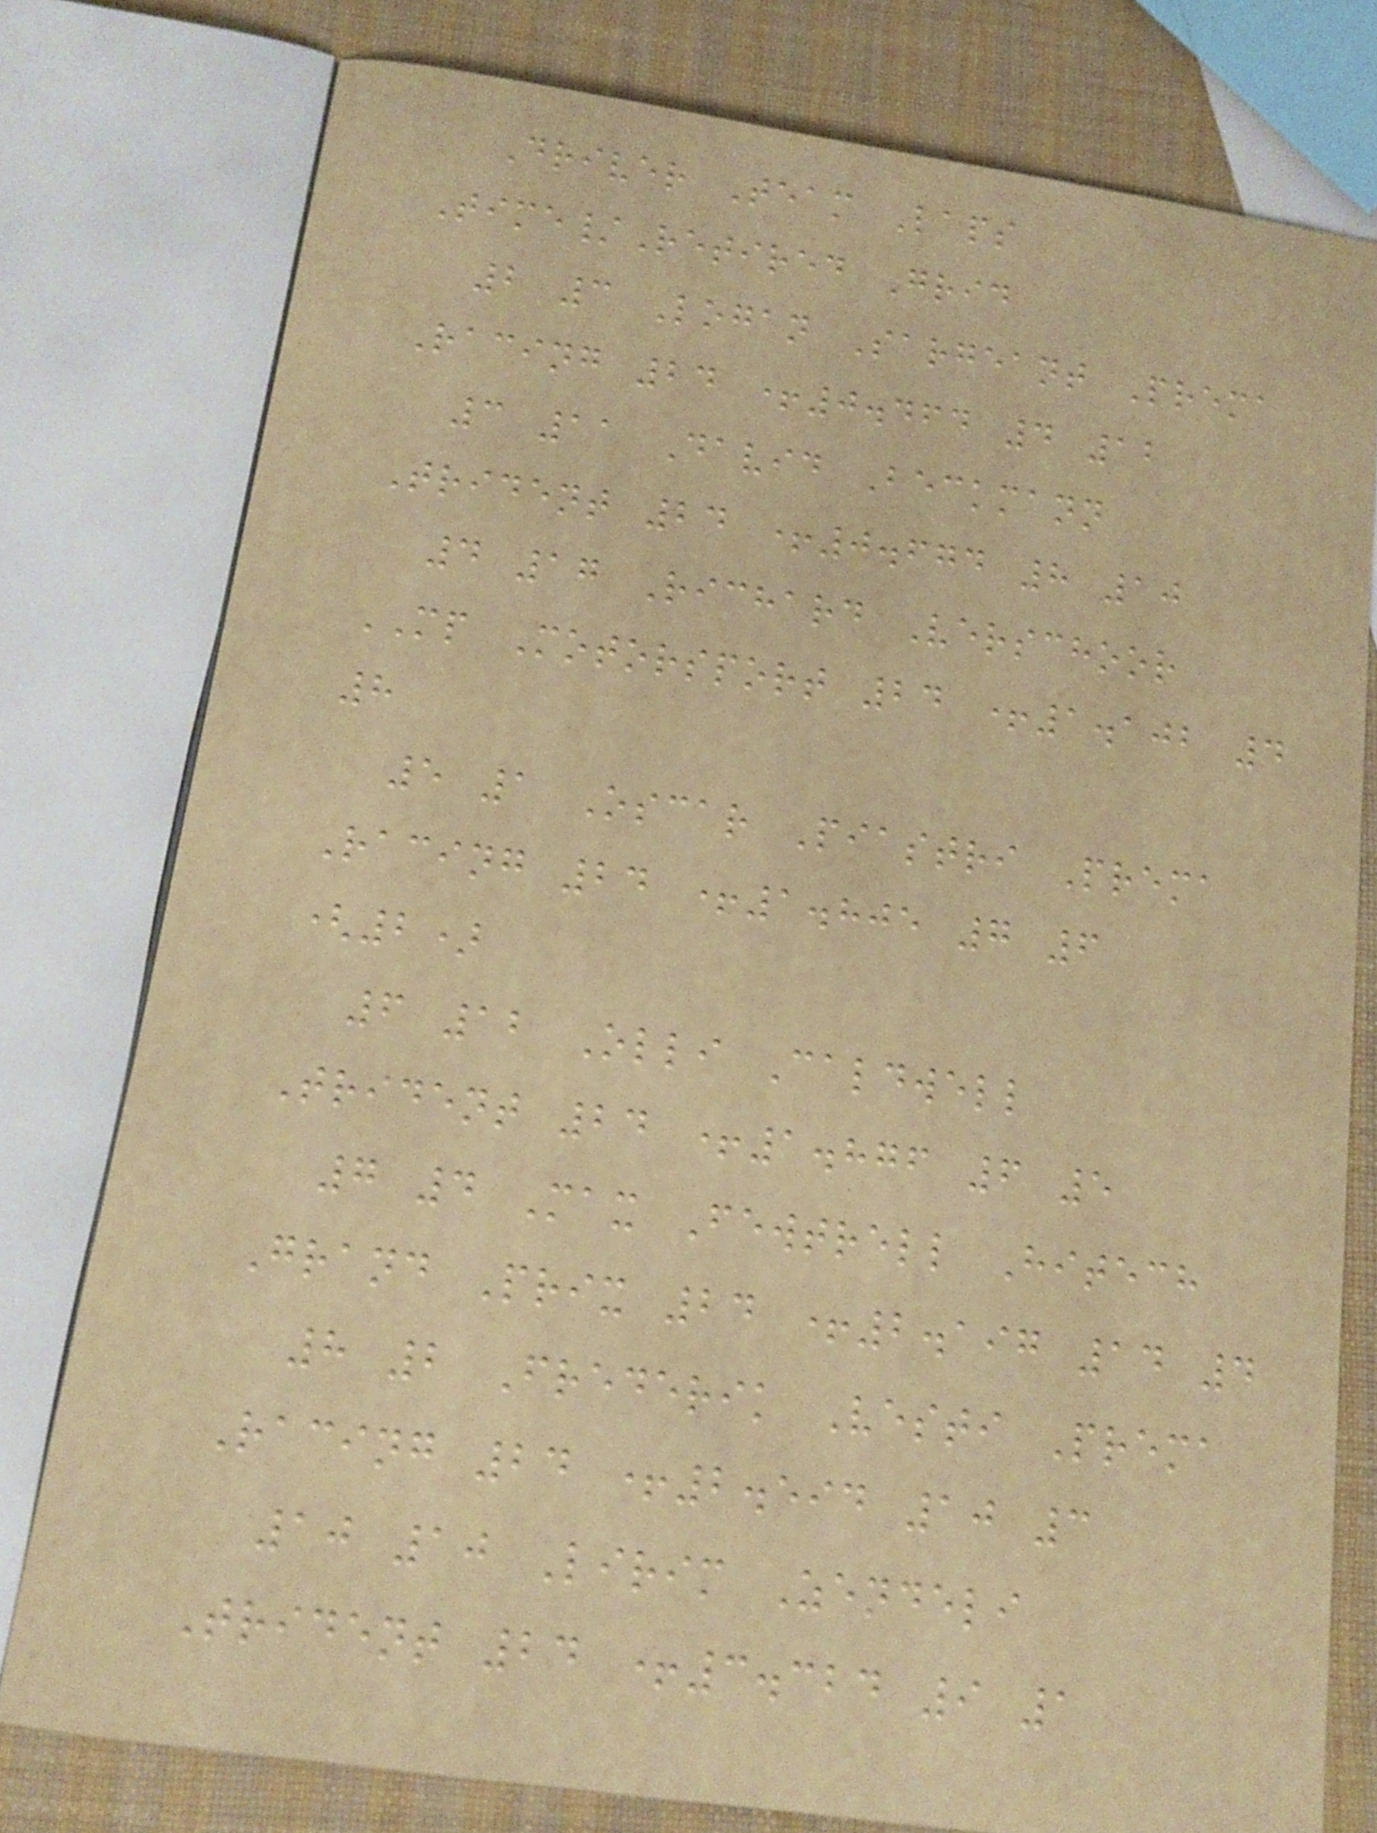Driver Team Laps
Time/Retired Grid
2 3 Logan Sargeant Prema
Racing 24 +0.464 4 12
3 11 David Beckmann
Trident 24 +0.674 8 10
4 17 Richard Verschoor
MP Motorsport 24 +1.102 4
8
5 1 Oscar Piastri Prema
Racing 24 +1.805 7 6
(2)
6 12 Olli Caldwell
Trident 24 +1.876 6 5
7 4 Max Fewtrell Hitech
Grand Prix 24 +2.197 14 4
8 2 Frederik Vesti Prema
Racing 24 +2.594 10 3
10 10 Lirim Zendeli
Trident 24 +3.324 9 1
